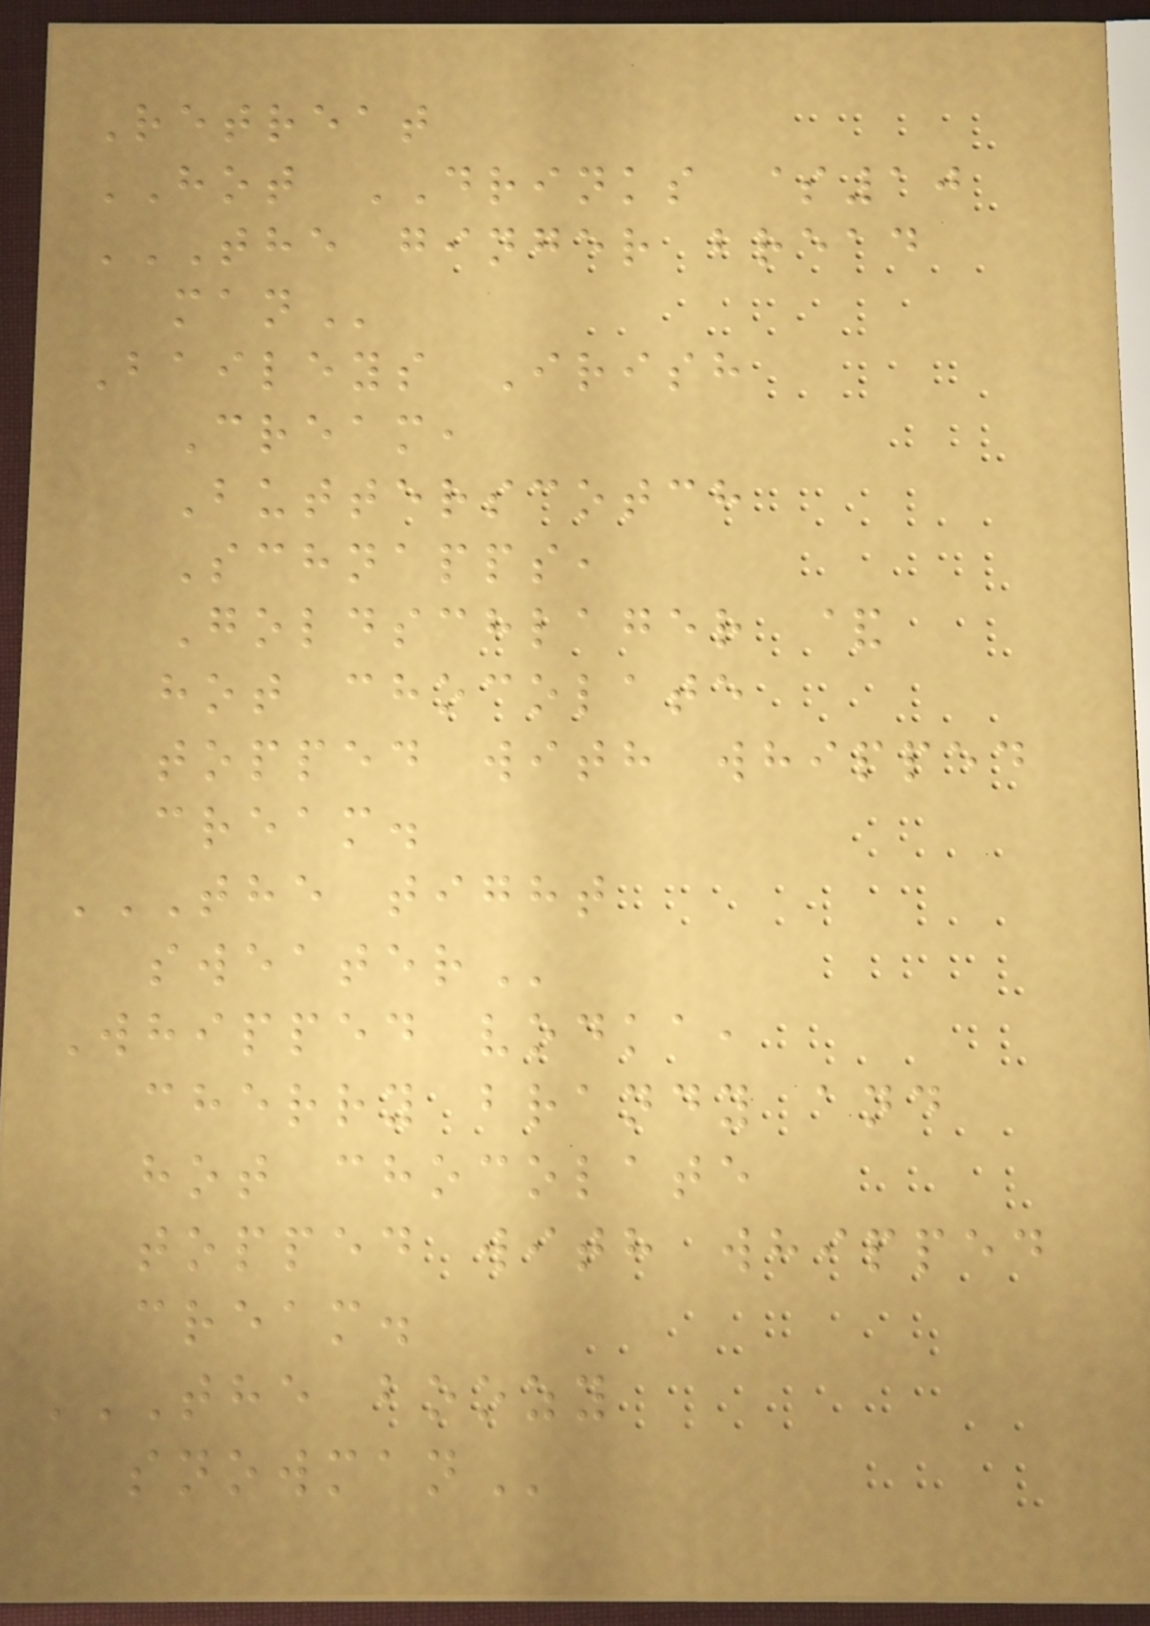Retreat
HOT DRINKS $10
THE GINGER BREAD
MAN
Baileys Irish
Cream,
Butterscotch
Schnapps,
Goldschlager &
hot chocolate
topped with whipped
cream.
THE TIGHT
SWEATER
Whipped vodka,
cherry brandy and
hot chocolate
topped with whipped
cream.
THE BOOZY
SNOWMAN
